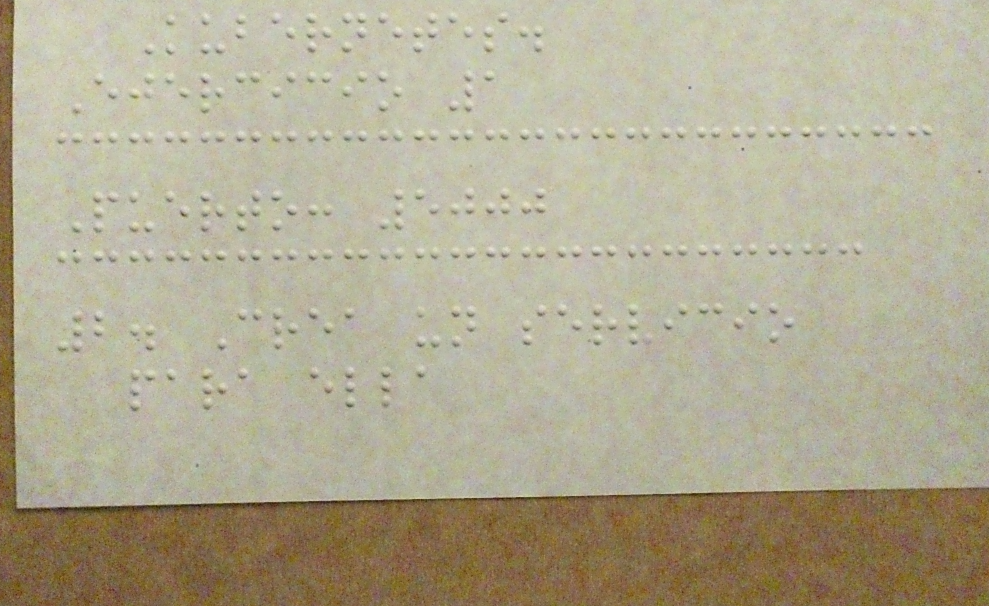Kubernetes.
Ejercicio 1
Puerto: 5000
2. Crea un servicio
para ella
